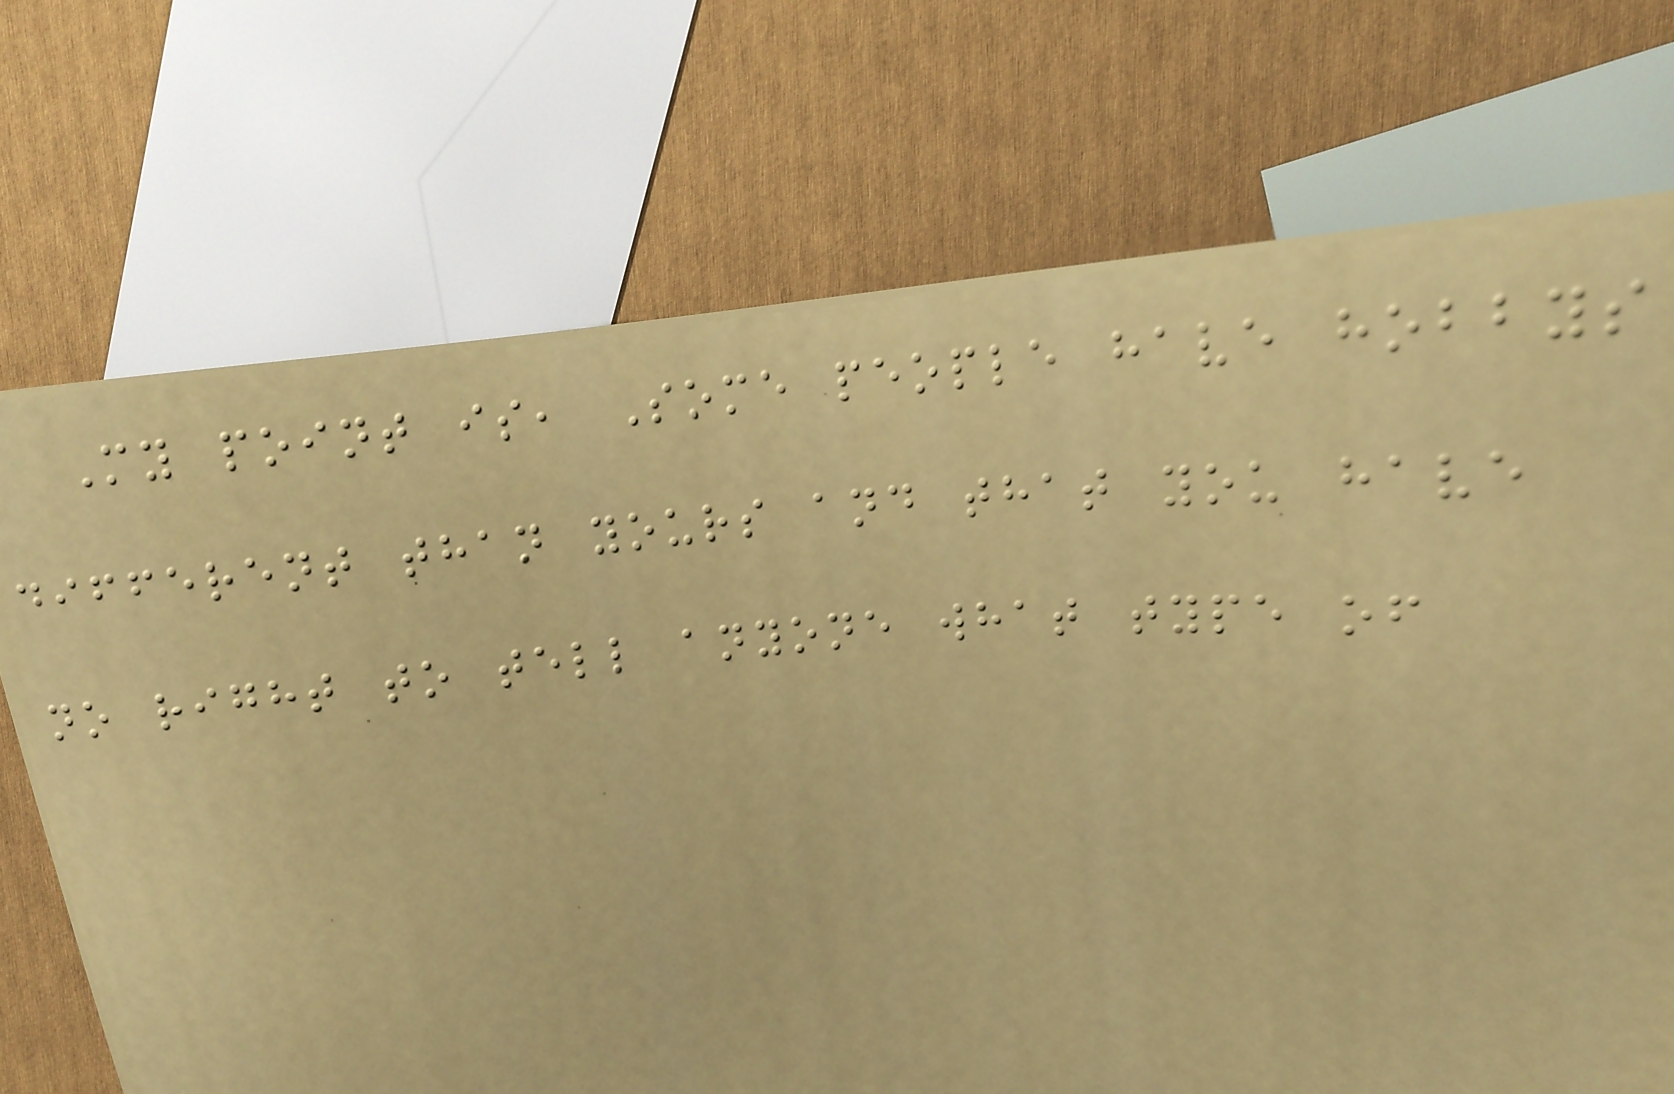My point is, Some people have hobbys
different than yours and that you have
no right to tell anyone what type of
